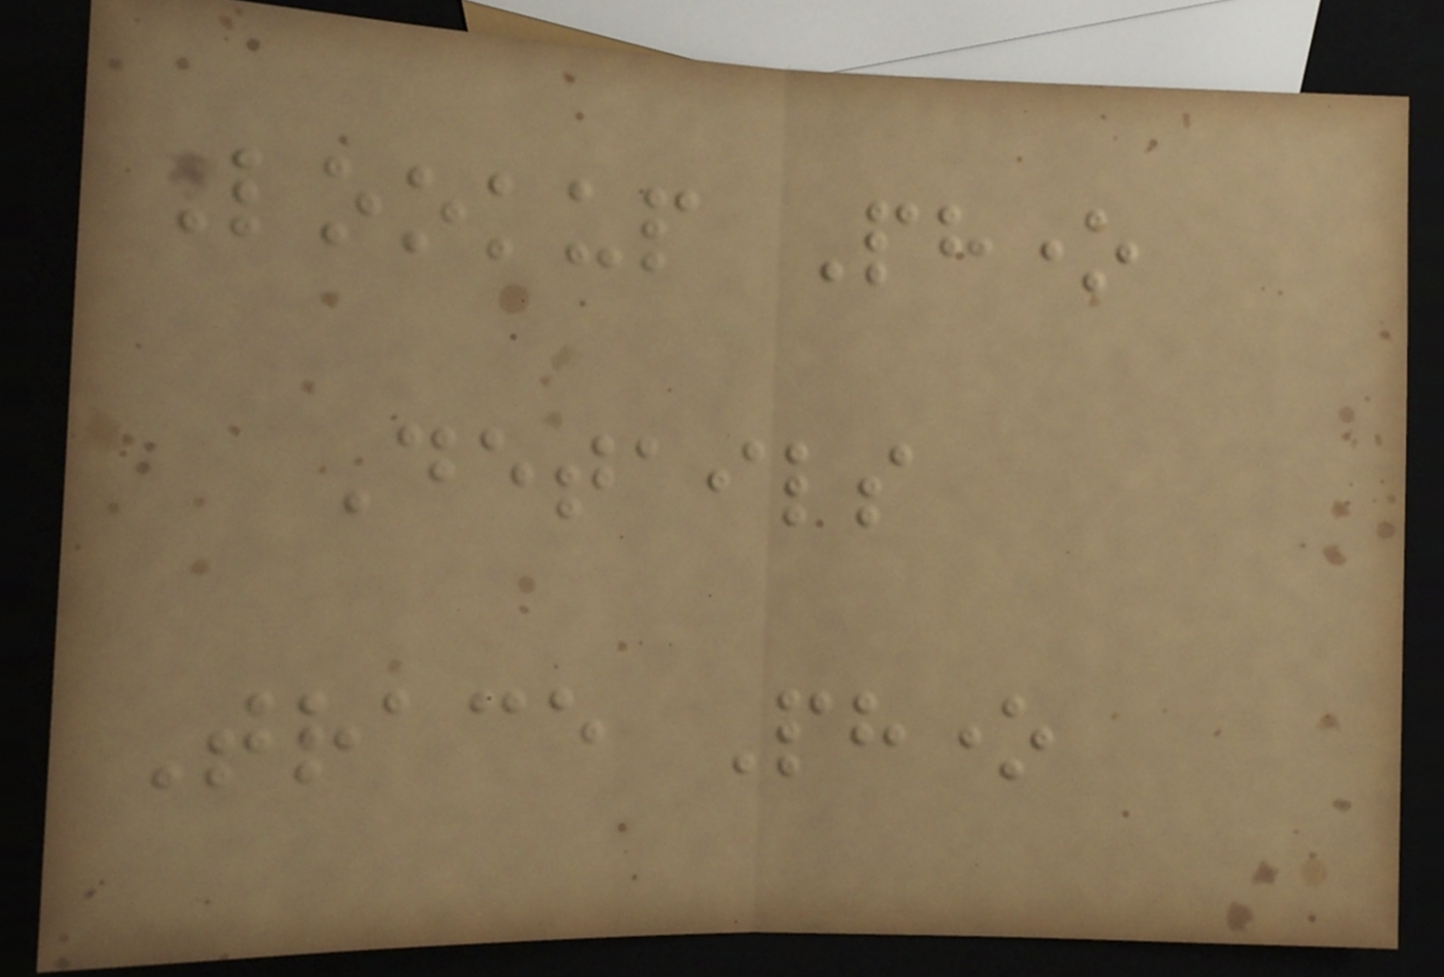Lookup Phone
Details
Trace Phone
